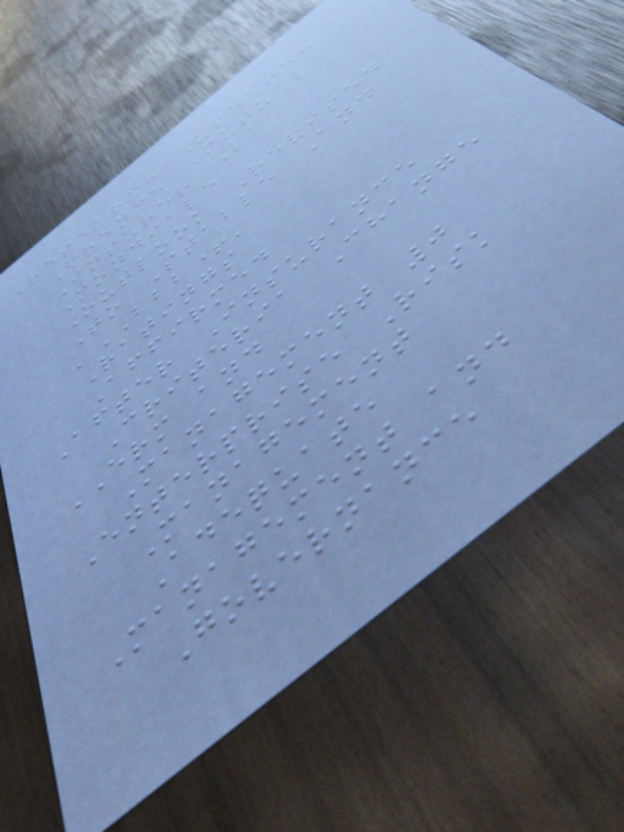Research Update:
French Mutual
Insurer La
Mondiale
Outlook Revised
To Stable And
'BBB+'
Ratings
Affirmed
After Insurance
Criteria Change
ERM and
Management 0
Enterprise Risk
Management
Adequate
Management and
Governance
